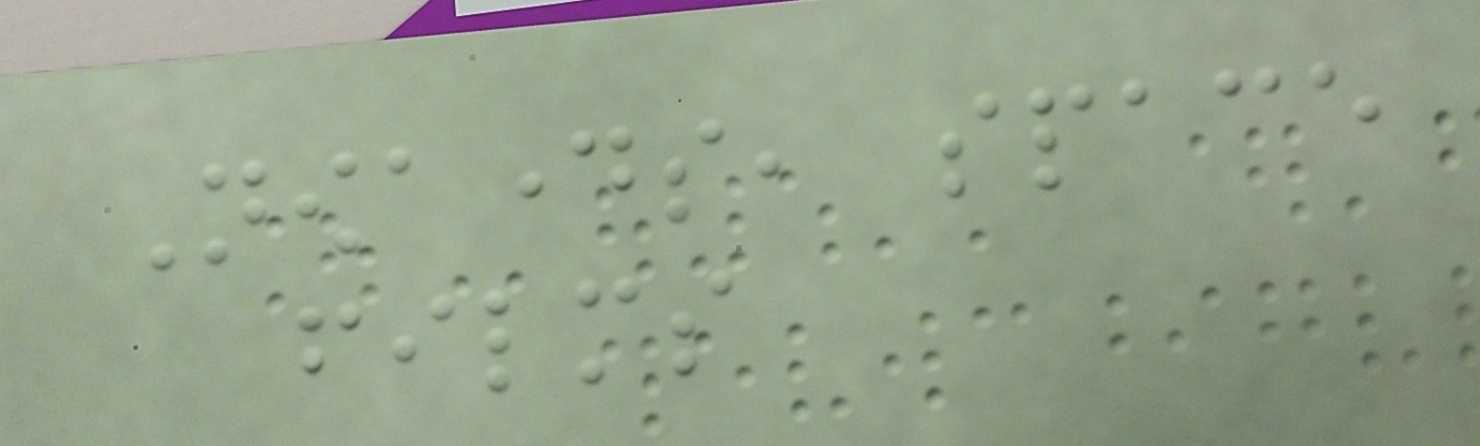Nowadays, space
films
